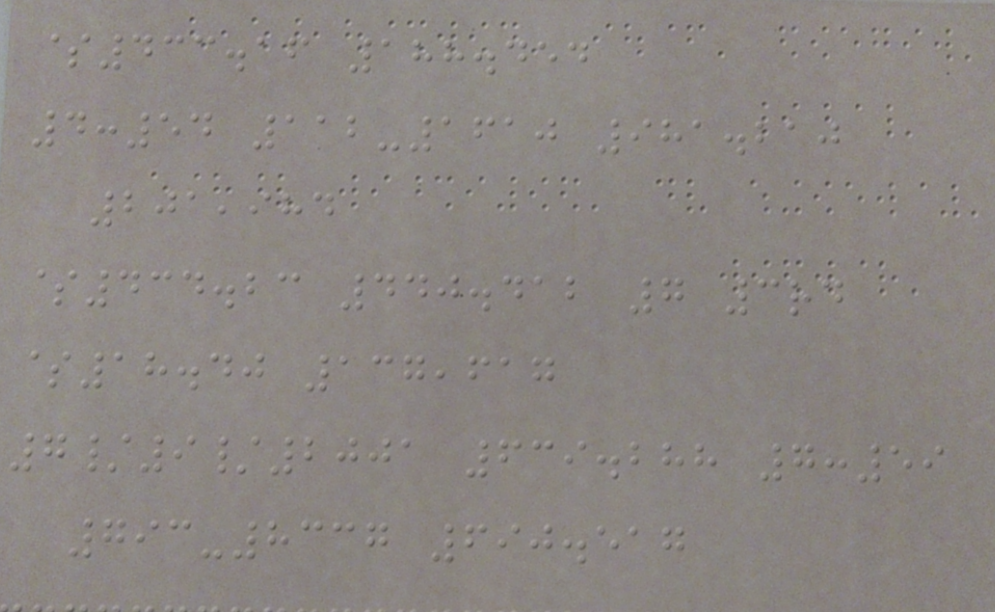$433.16 188.454
4:54 112-1610 981.210
201,984
$434.23 440.412 7 3rd
$18.40 137,617
7/9/2001 639.288 7:59
793-8337 690.517
